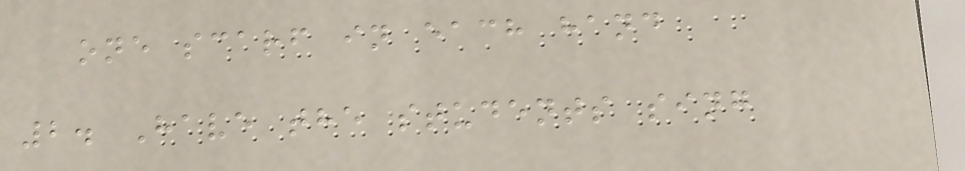one scarf in each hand
2. Have the students sing
